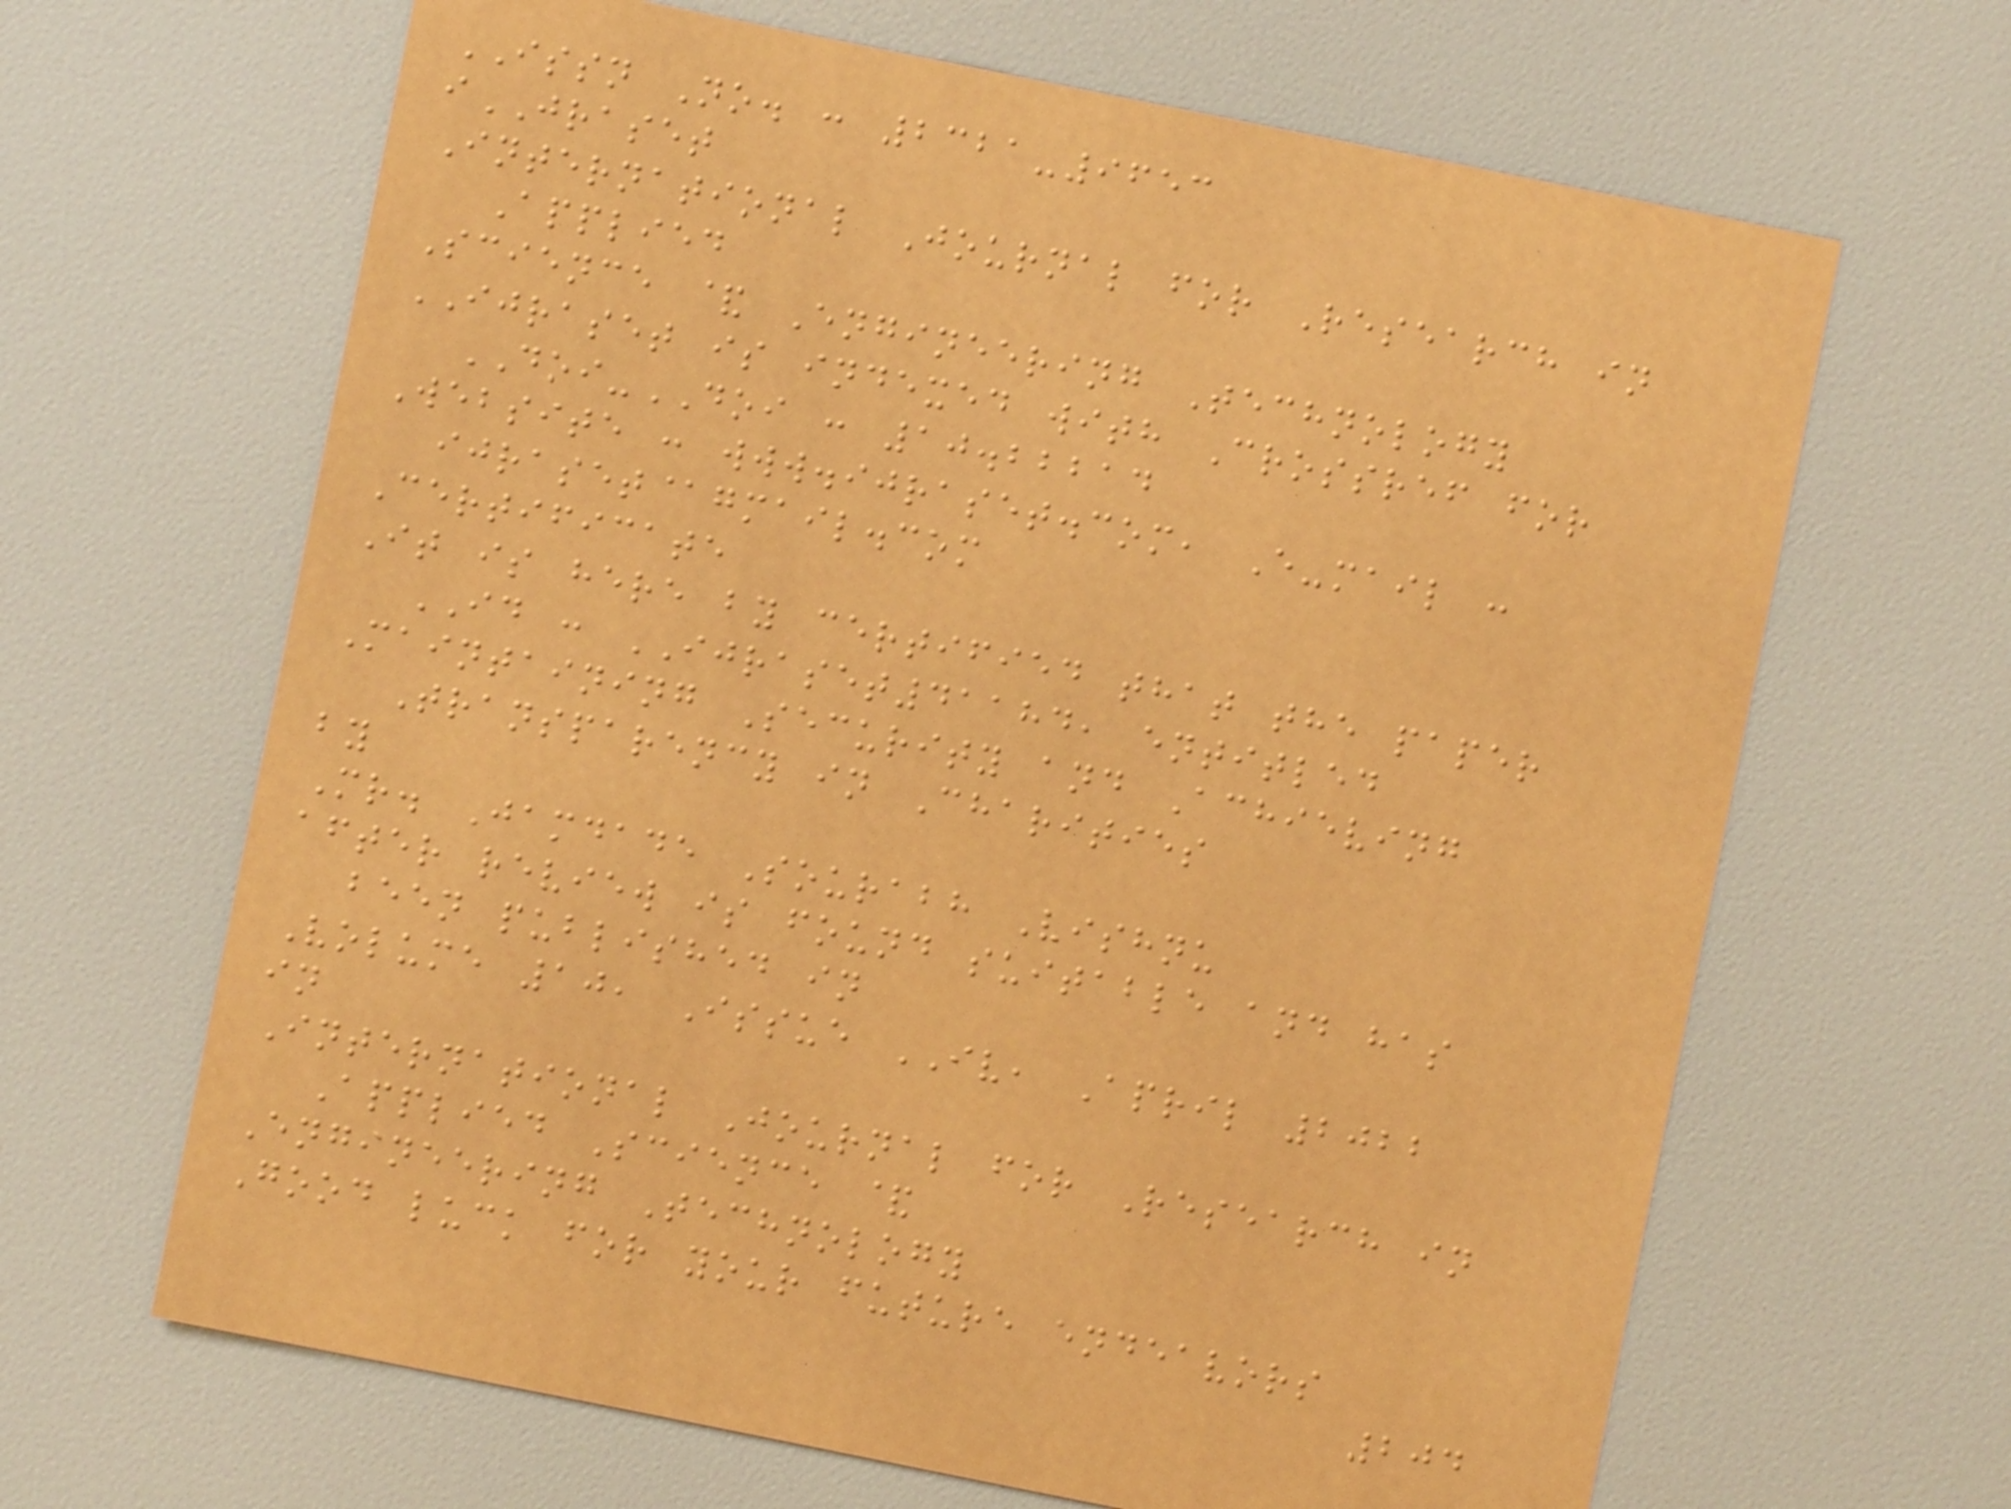ISSN No. : 2321-9653
iJRASET
International Journal for Research in
Applied
Science & Engineering Technology
IJRASET is indexed with Crossref for
DOI-DOI : 10.22214
Website : www.ijraset.com, E-mail :
ijraset@gmail.com
Certificate
It is here by certified that the paper
ID : IJRASET41184, entitled
Maintaining Security and Achieving
Transparency in Charities
by
Mr. Jamdade Sourabh Vishnu
after review is found suitable and has
been published in
Volume 10, Issue IV, April 2022
in
International Journal for Research in
Applied Science &
Engineering Technology
Good luck for your future endeavors
204
